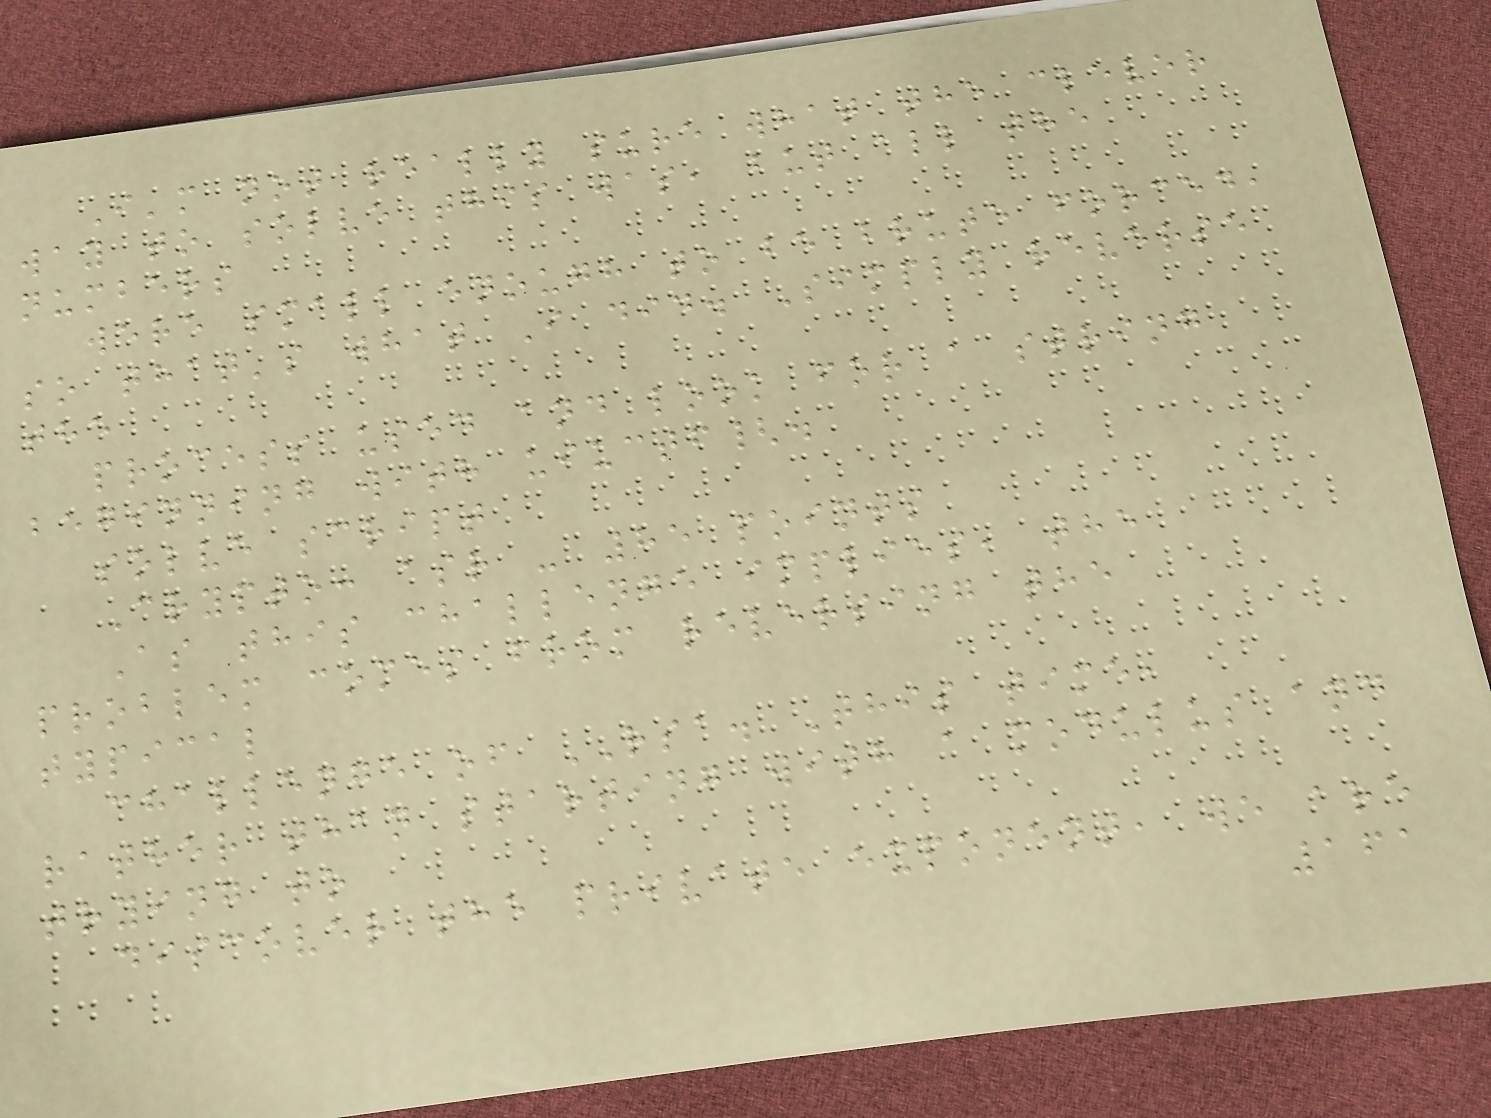I'm not really sure what the clever
way to solve this was, but all the
numbers
were small enough to be brute forced,
so that's what I did. Simply reverse
the
process used and look for a string
beginning with uiuctf{.
solve script
Crypto: asr - 85 points
As this challenge implies, the
problem comes from reversing the
typical
challenge of RSA. This time,
rather than starting with a modulus and
trying to
discover the private exponent, we are
161
